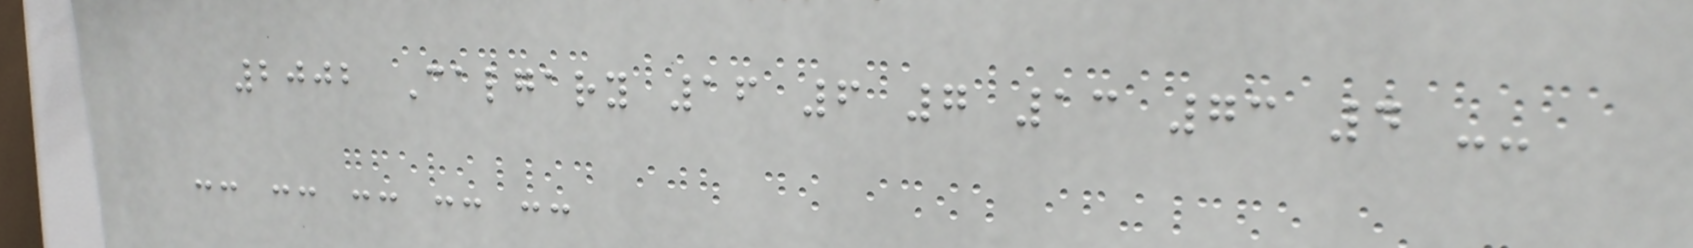2002 Calgary 16 6 7 13 73 4 --
-- -- -- -- --
